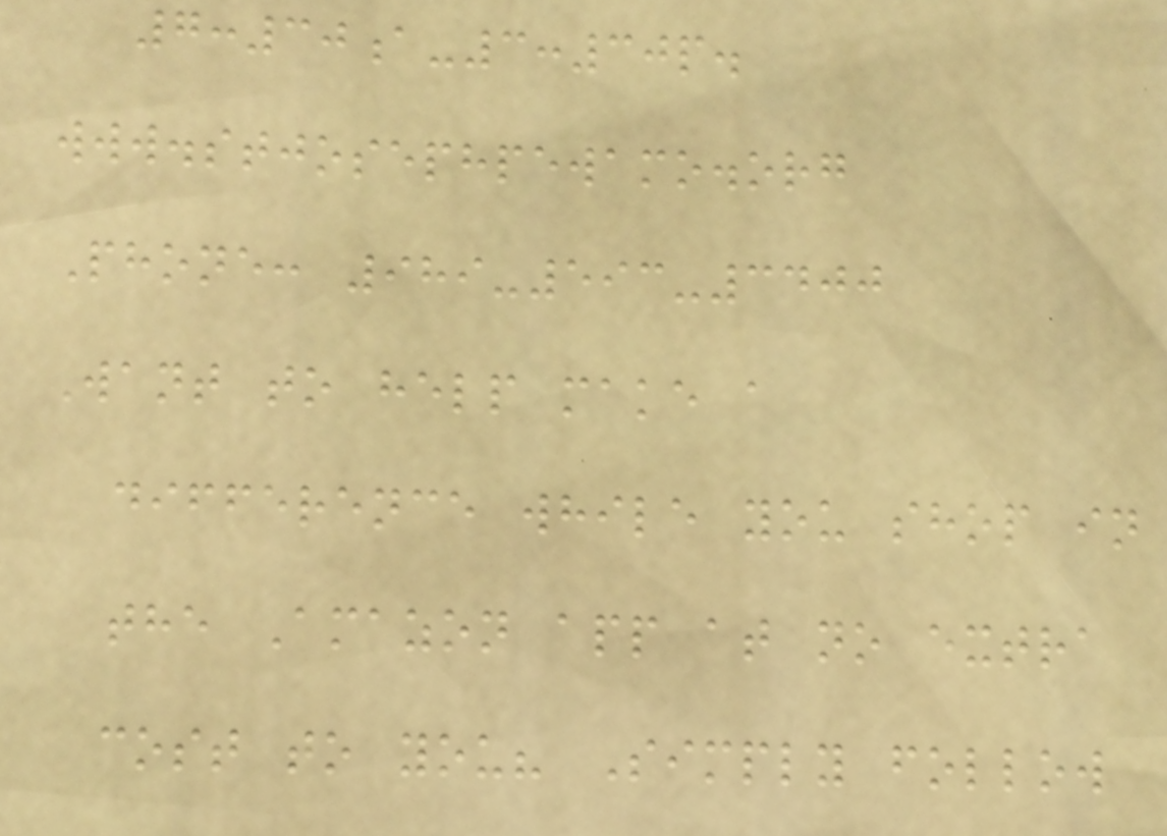7:30a-3:30p.
www.stjosephpewamo.org
Phone: 989-593-3400
Want to help make a
difference while you shop in
the Amazon app at no extra
cost to you? Simply follow
